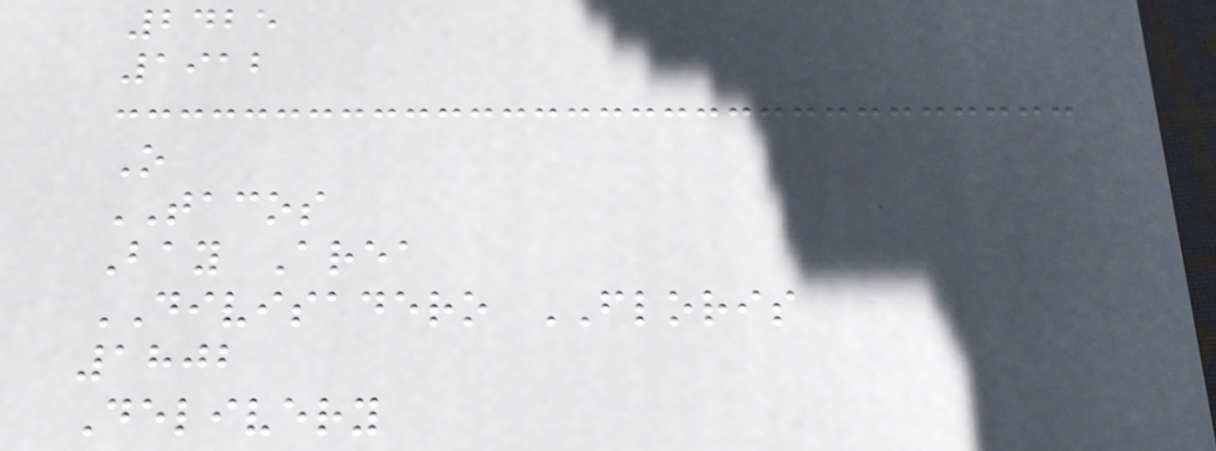2425
1912
O
TACOS
Bay Area
DIVISADERO FLORIS
1802
Delivery
